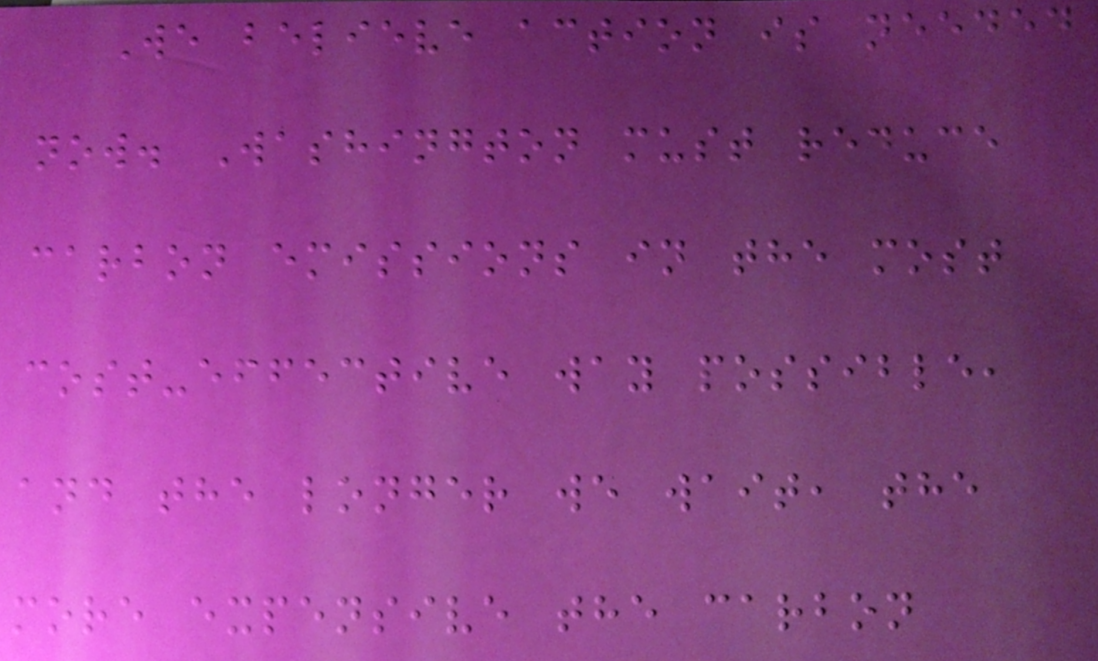We believe action is needed
now. Washington must reduce
carbon emissions in the most
cost-effective way possible,
and the longer we wait, the
more expensive the carbon
